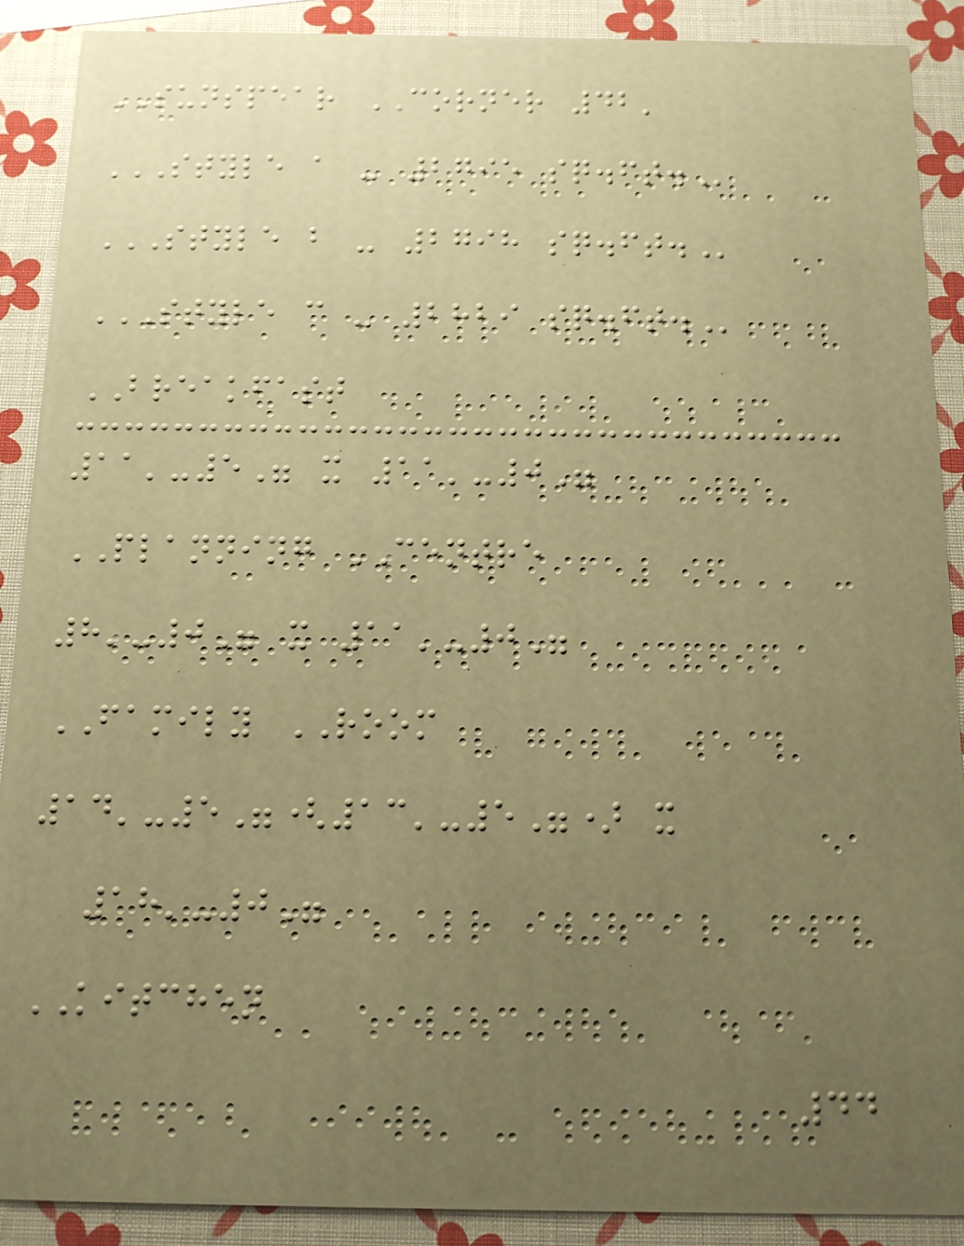SUNSPEAR CORNER 42'
STYLE A - 2795 SQ.FT.
STYLE B - 2798 SQ.FT.
STYLE C - 2829 SQ.FT.
BREAKFAST
11'-5" x 11'-0"
PLANNING CENTRE
8'-0" x 11'-0"
FAMILY ROOM
14'-5"(13'-5") x
18'-0"
KITCHEN
44
